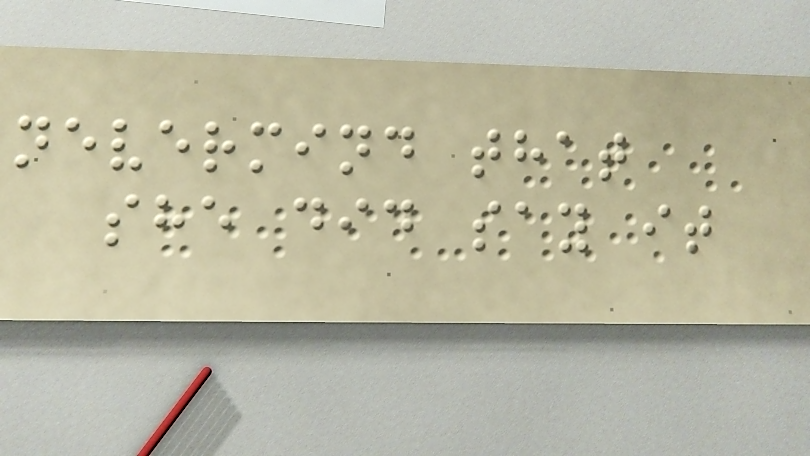nevermind that
she did say it
